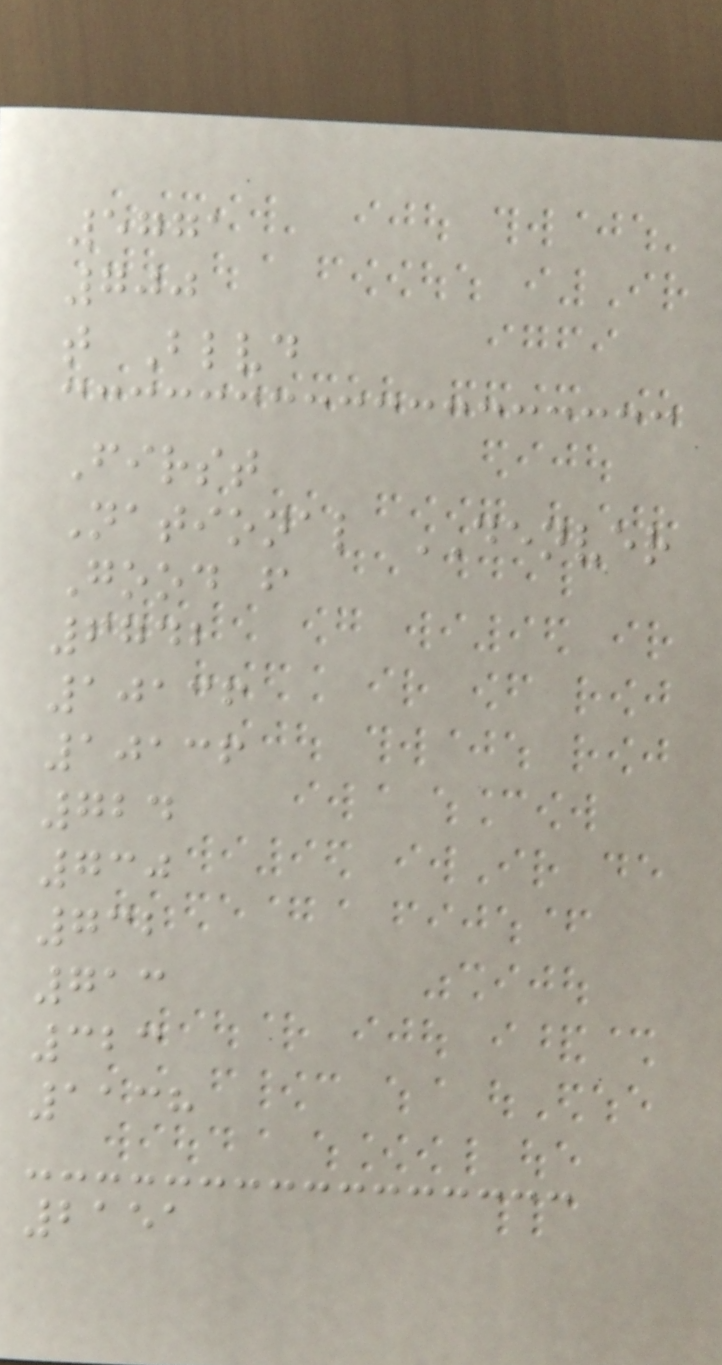5771
700
t Blvd
First
National DENVER
Good f
6742
10136
10136
724
730
732
713
323
1138
2151
